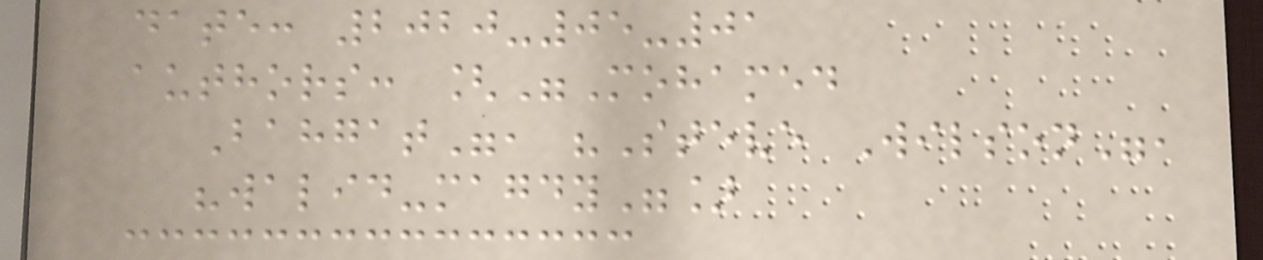date: 2020-05-01
authors: ["Mohamed
Bahgat", "Steve Wilson",
"walid-magdy"]
